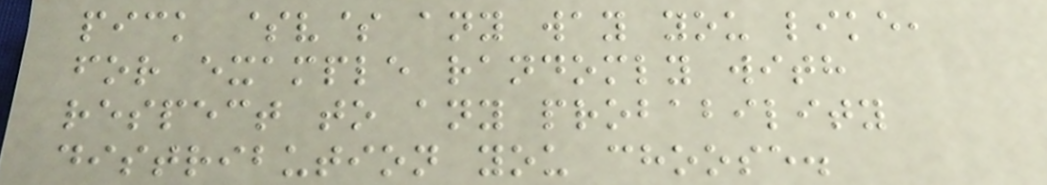pick $v$ any way you like,
for example randomly with
respect to any probability
distribution you choose.
